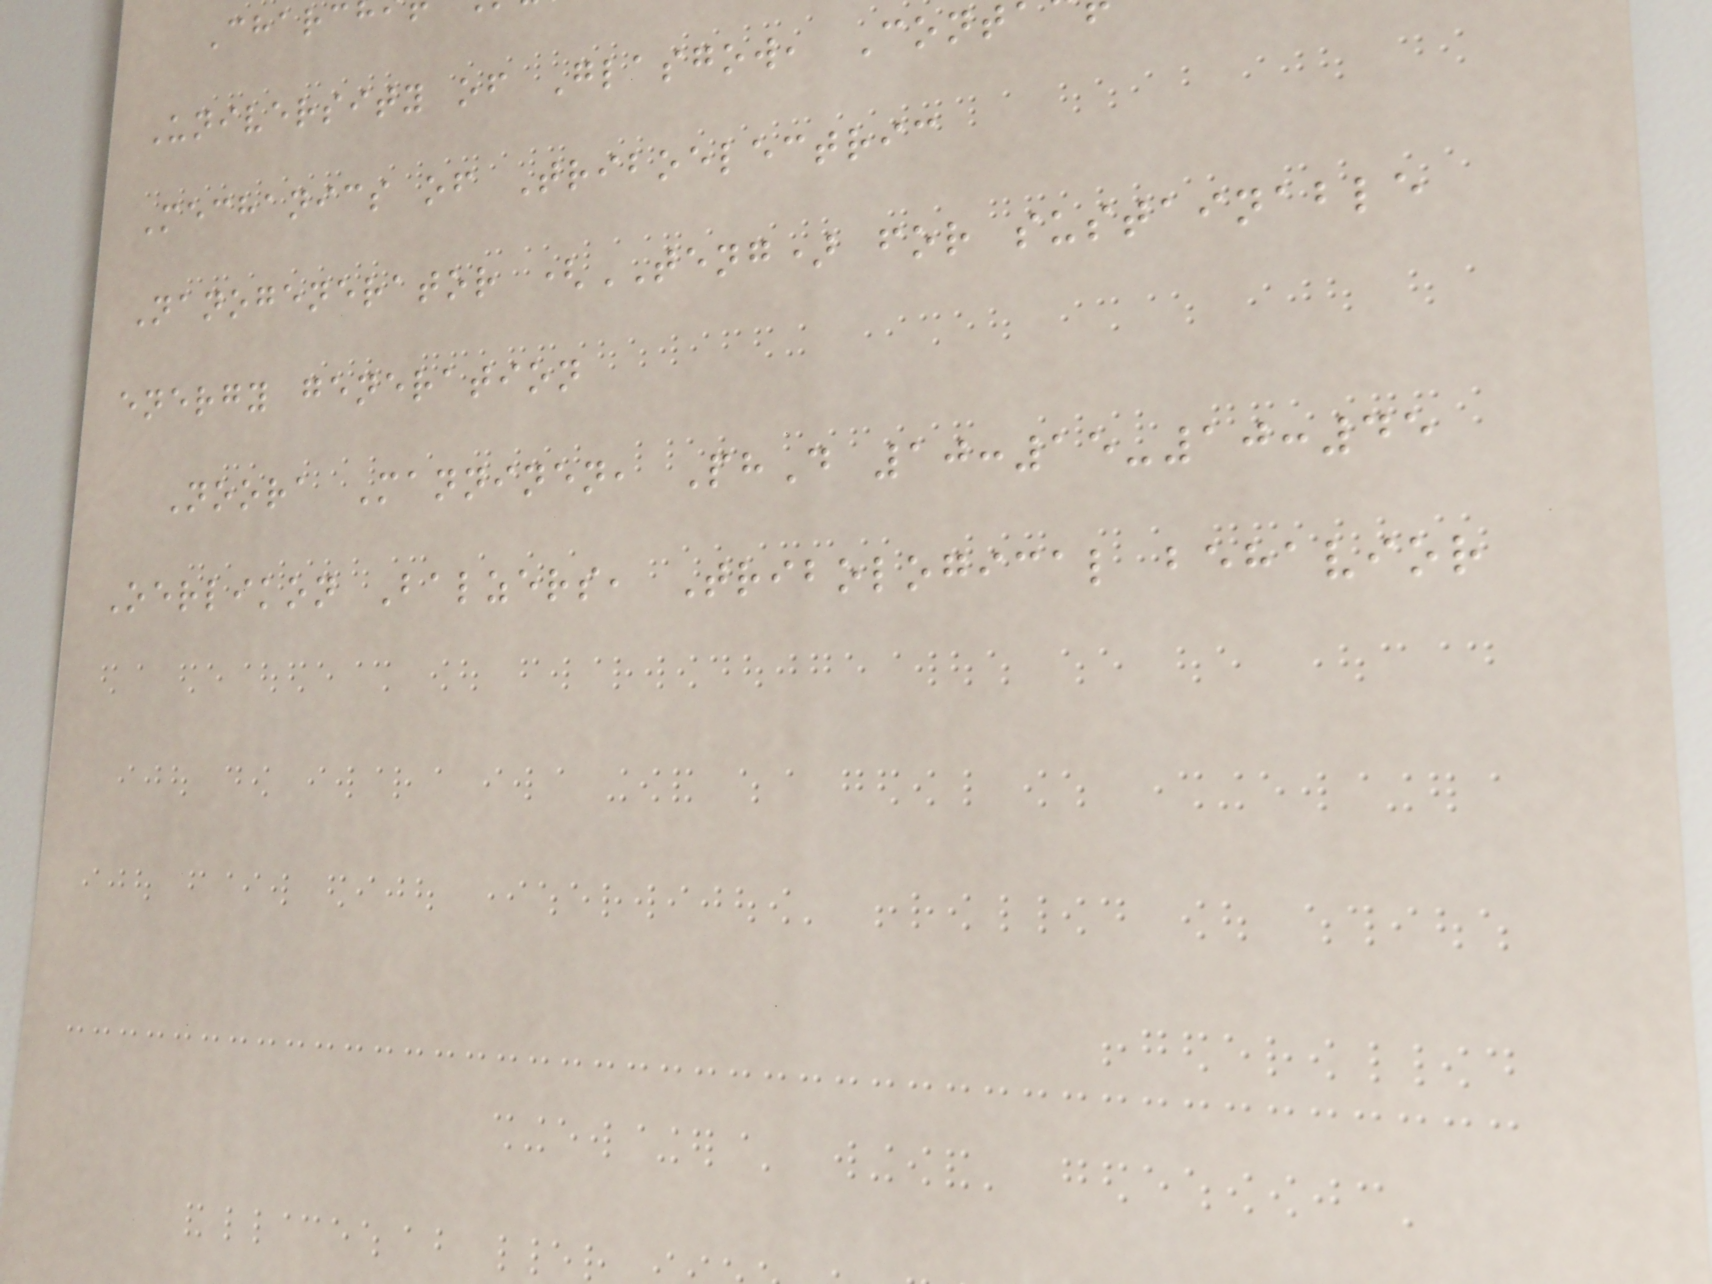University of Glasgow, Cont
Mechanics of Triboelectric
Nanogenerator (TENG) for sustainable
energy generation
Noora Manninen, PhD 10:15-10:45
Oerlikon Balzers, Tribological behavior
